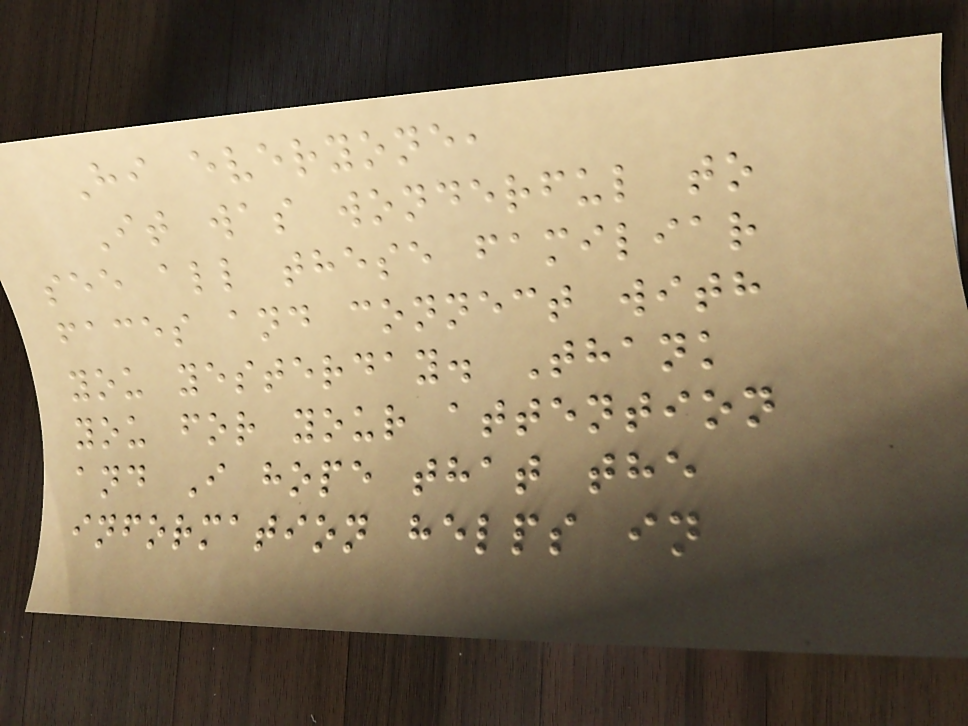Hi everyone,
It was wonderful to
see all these familiar
faces and connect with
you yesterday. Thank
you for your attention
and I hope that the
information helps in
